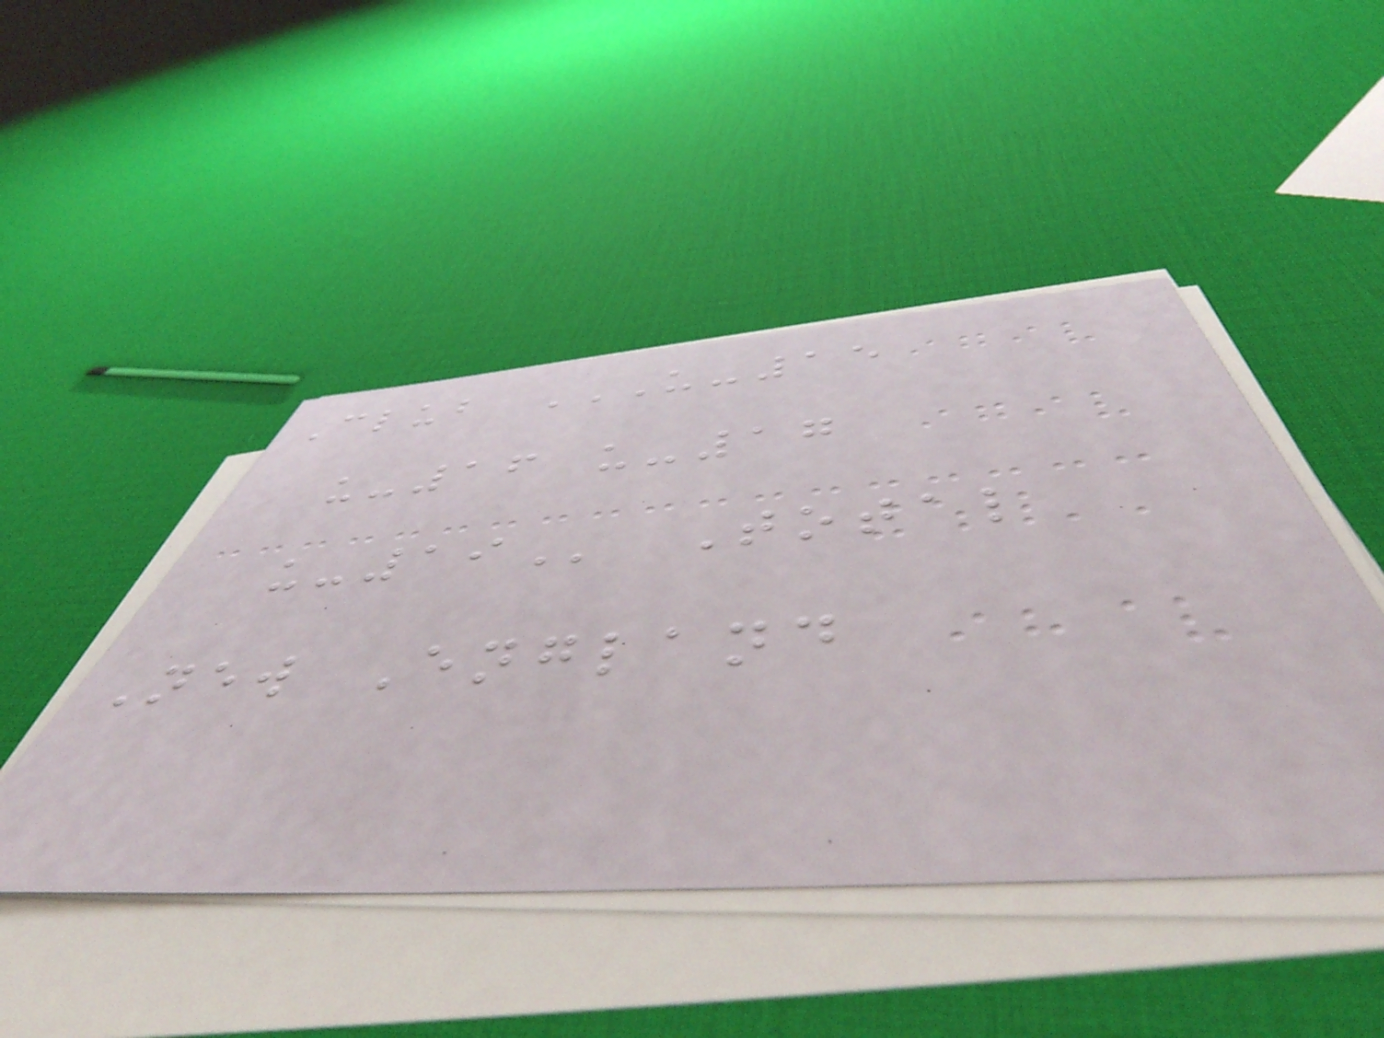Club U-15
U-16 U-17
U-19 Total
New England
